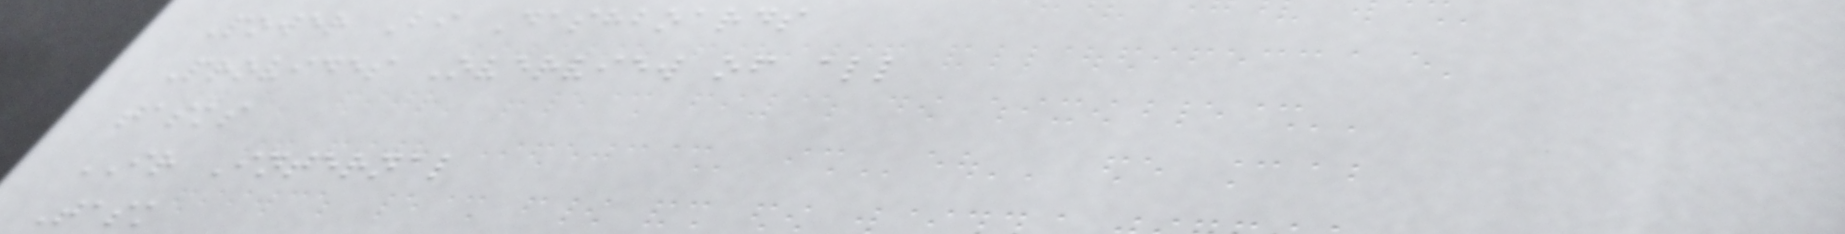Power Bi Dashboards
Provides Overview of all
tasks
IR Internal
Task
